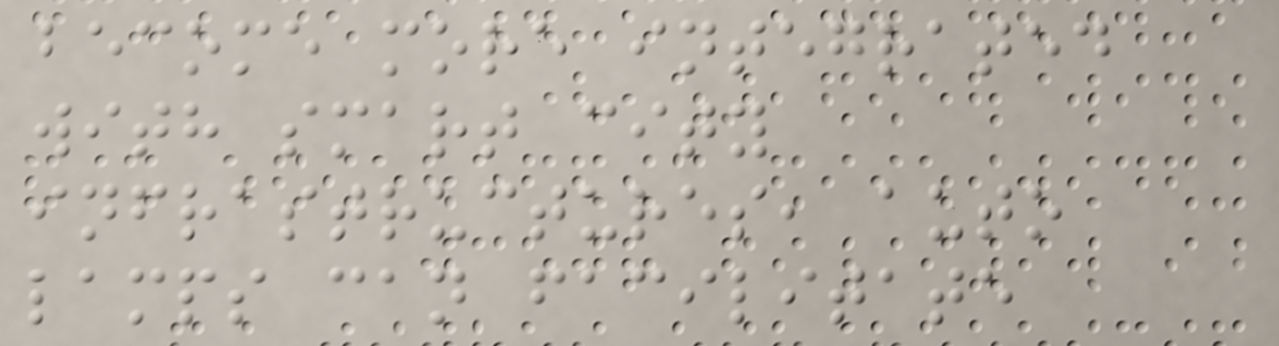become more integrated
with smart city
infrastructures, auto
lamps can facilitate
